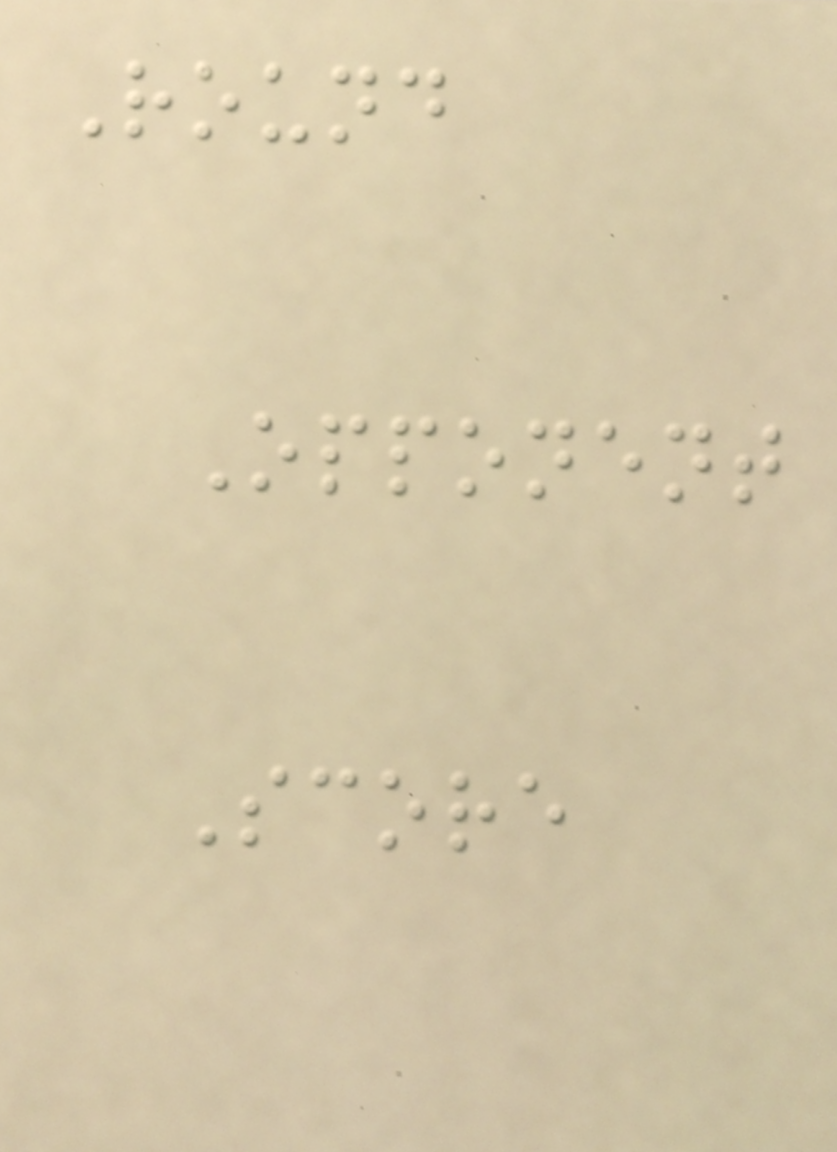Round
Opponent
Score
